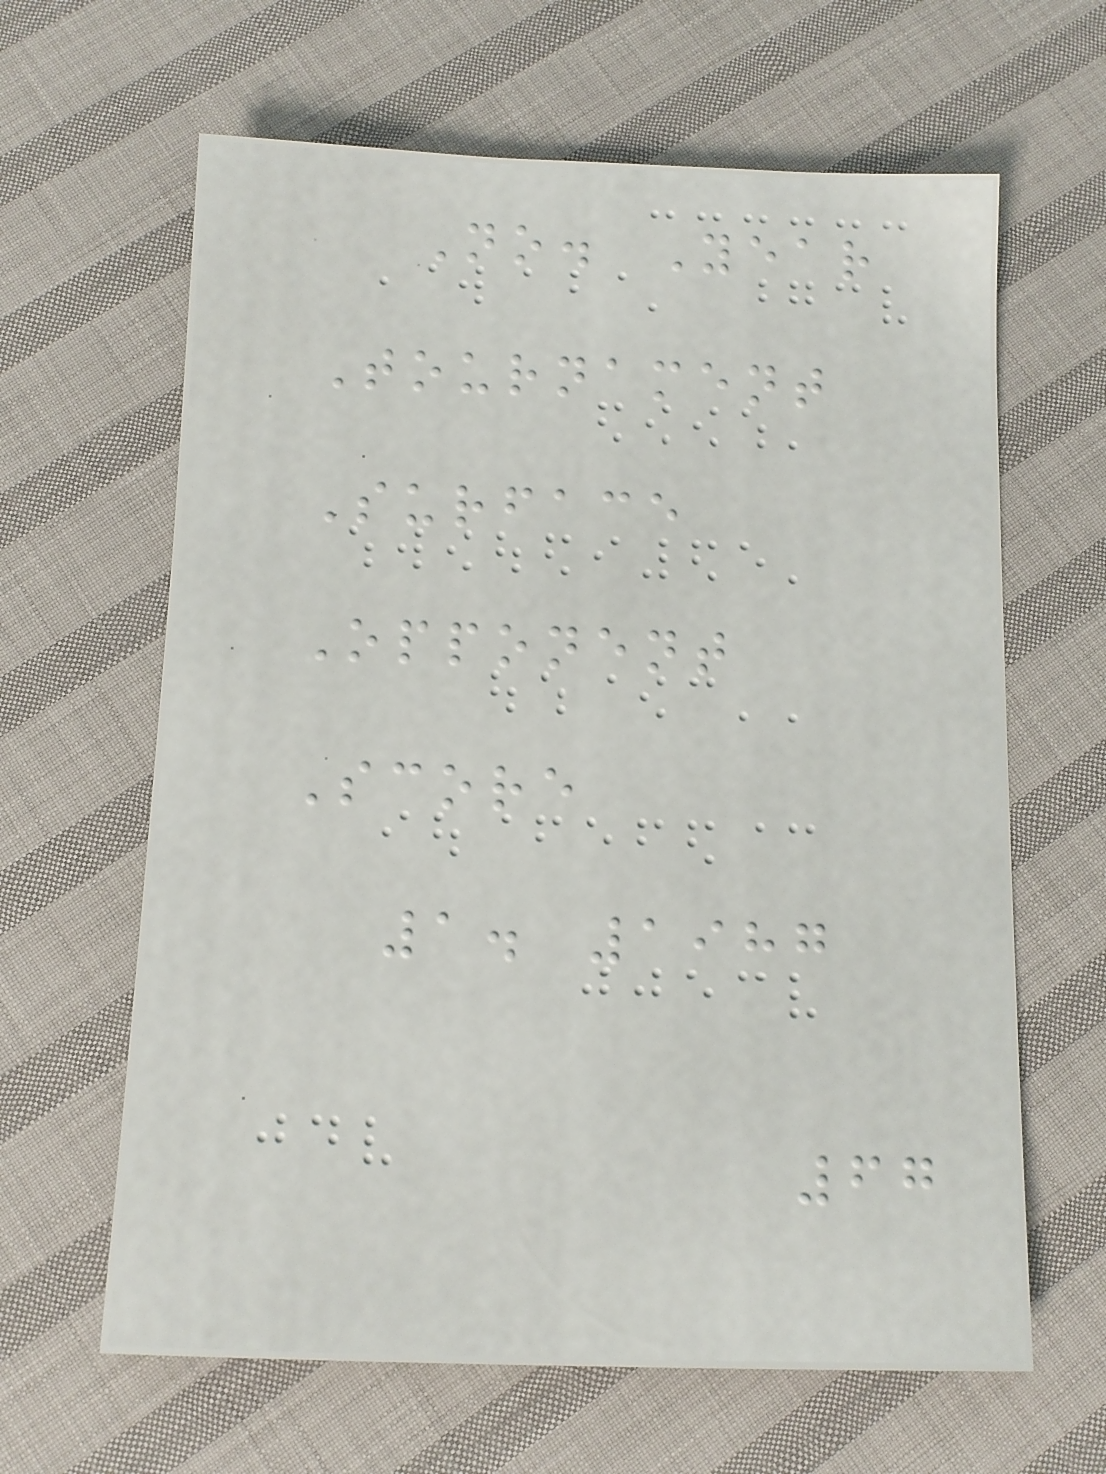No. Year
Tournament
Surface
Opponent
Score
1. 1987
67
